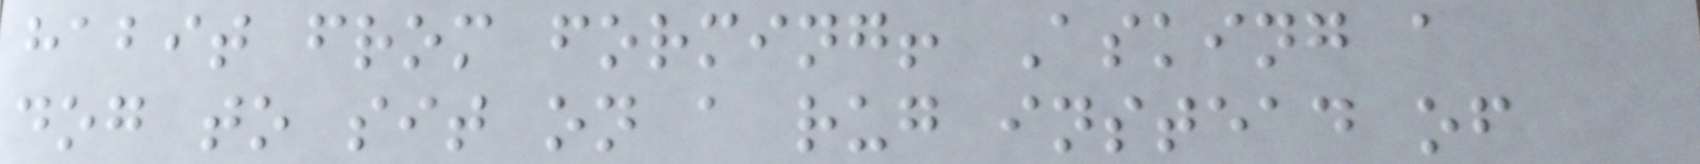habit from forming! Asking a
dog to sit on a rug instead of
